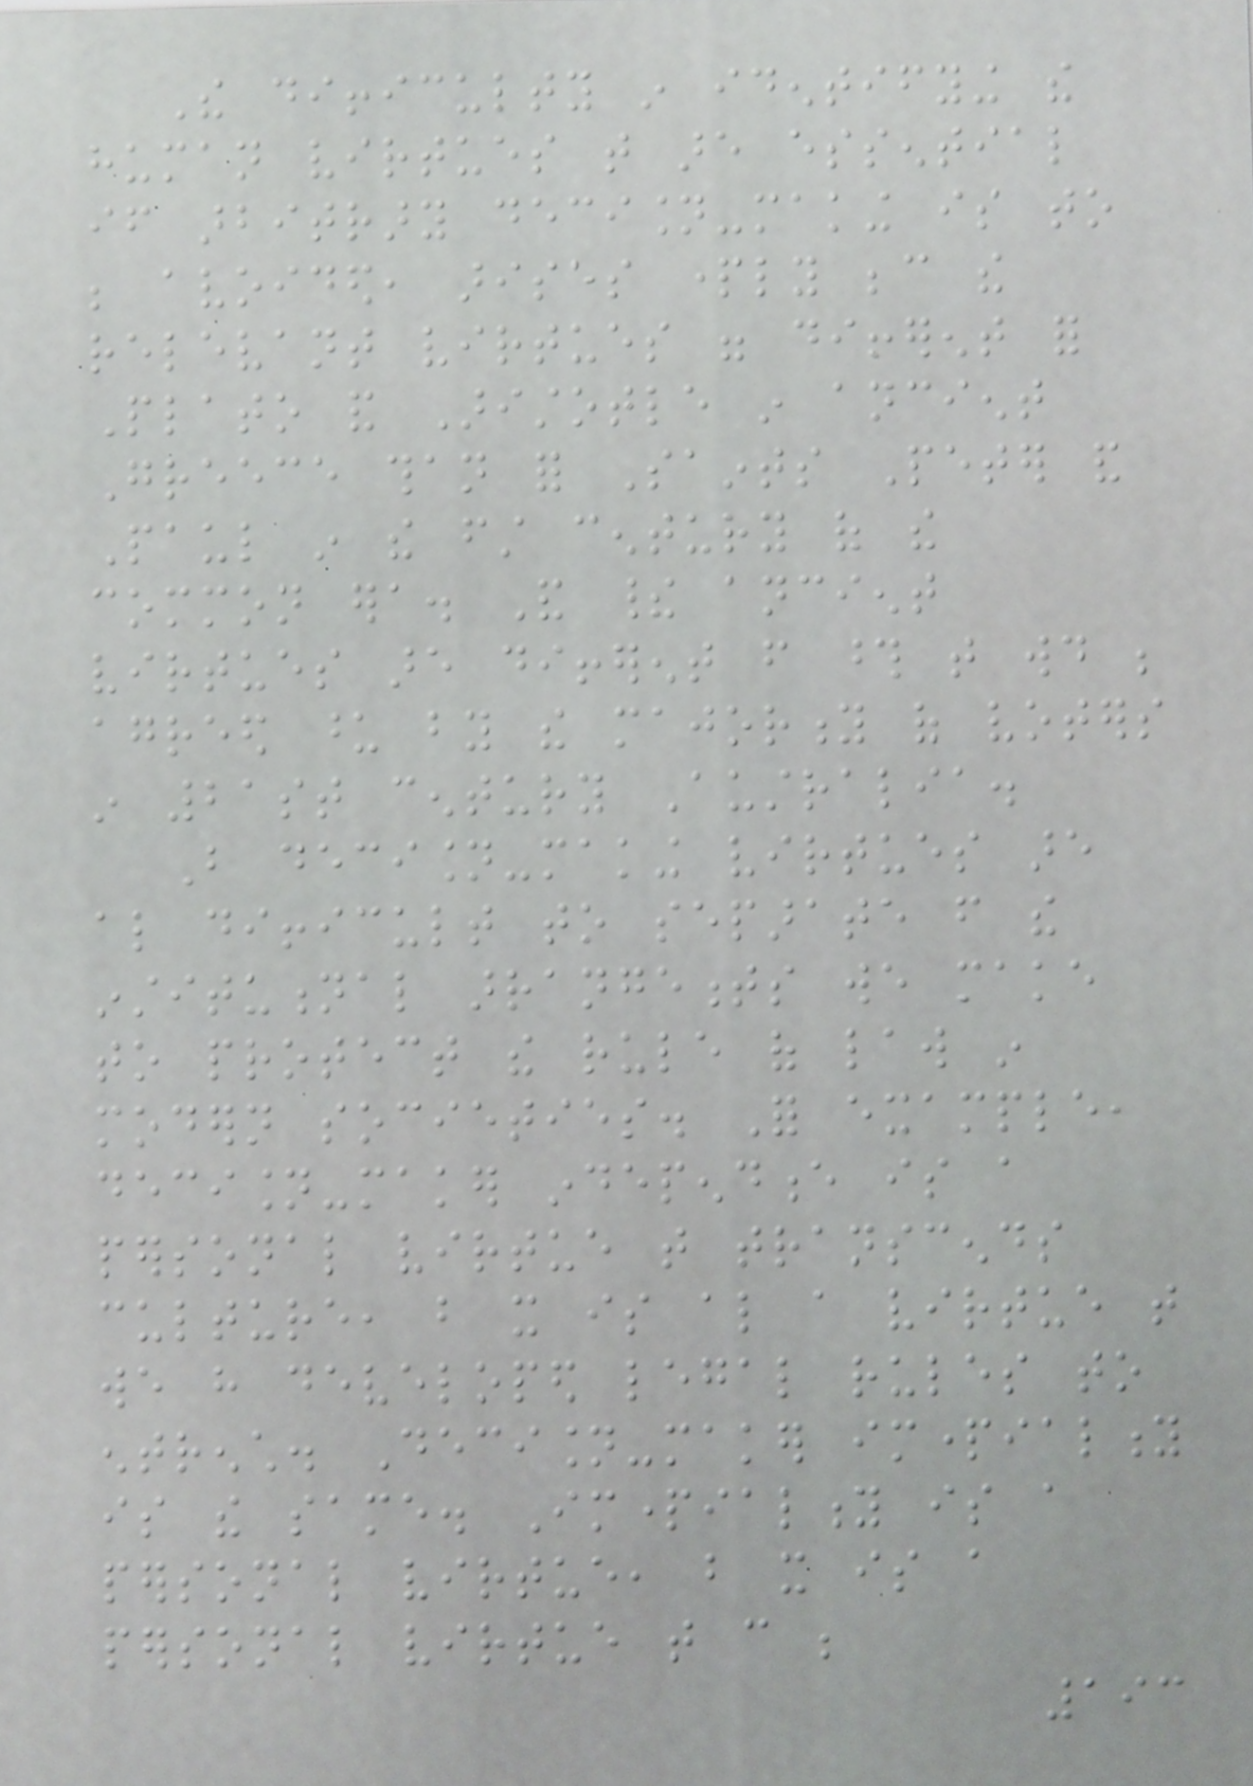The difficulty in identifying the
human virtues that are essential
if arbitrary decision-making is to
be avoided, arises partly because the
relevant virtues were different for
Plato and Aristotle in ancient
Greece than for Saints Peter and
Paul in the first century of the
common era. And their ancient
virtues are different from those that would be
agreed upon by the majority of voters
in 21st century Australia.
But decision-making virtues are
also difficult to separate from the
institutional arrangements we make
to protect the rule of law in
modern societies. For example,
decision-maker independence is a
personal virtue that transcends
culture, but it is also a virtue that
we have developed legal rules to
entrench. Decision-maker impartiality
is the same. Impartiality is a
personal virtue, but it is a
personal virtue that can be
193
